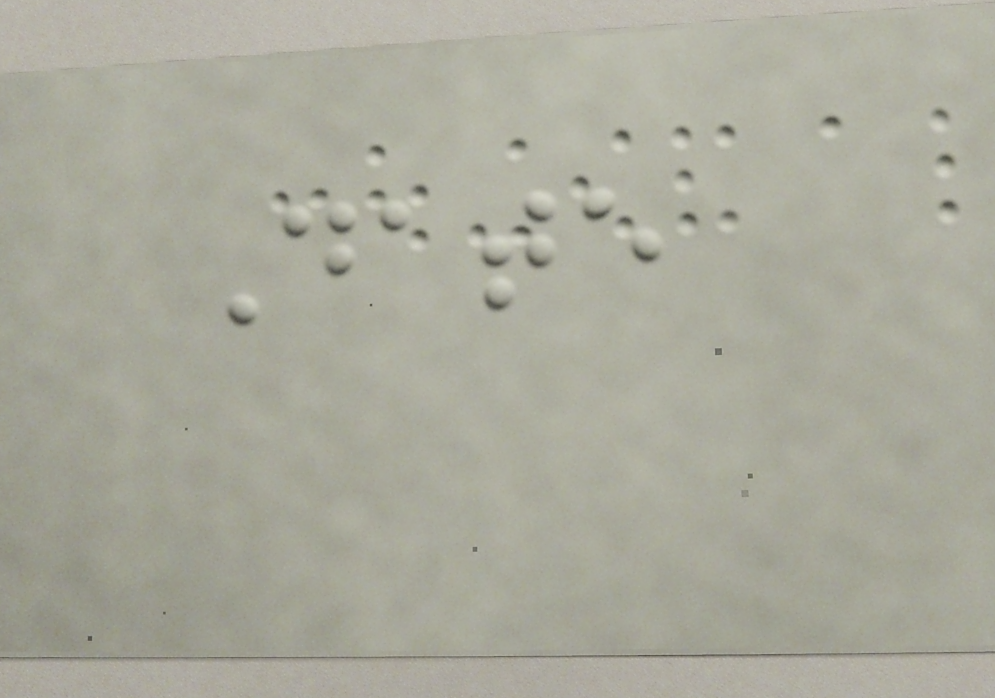Date
